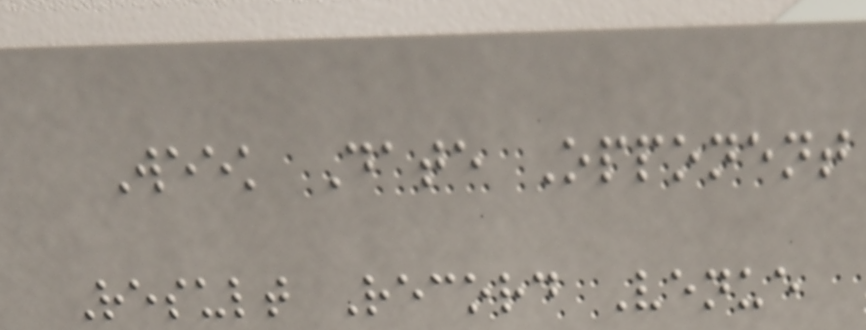Week Date Opponent
Result Record Venue
